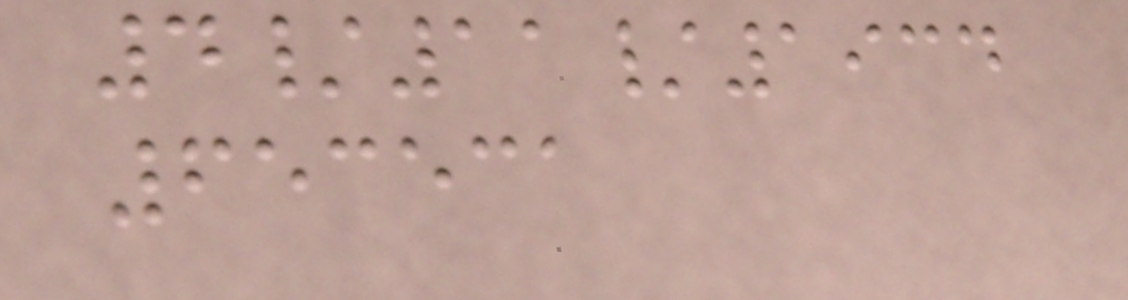4/11/1934
653531
